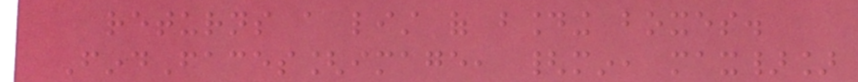returns a list of bounding boxes.
FindFaces[image, {min, max}]
